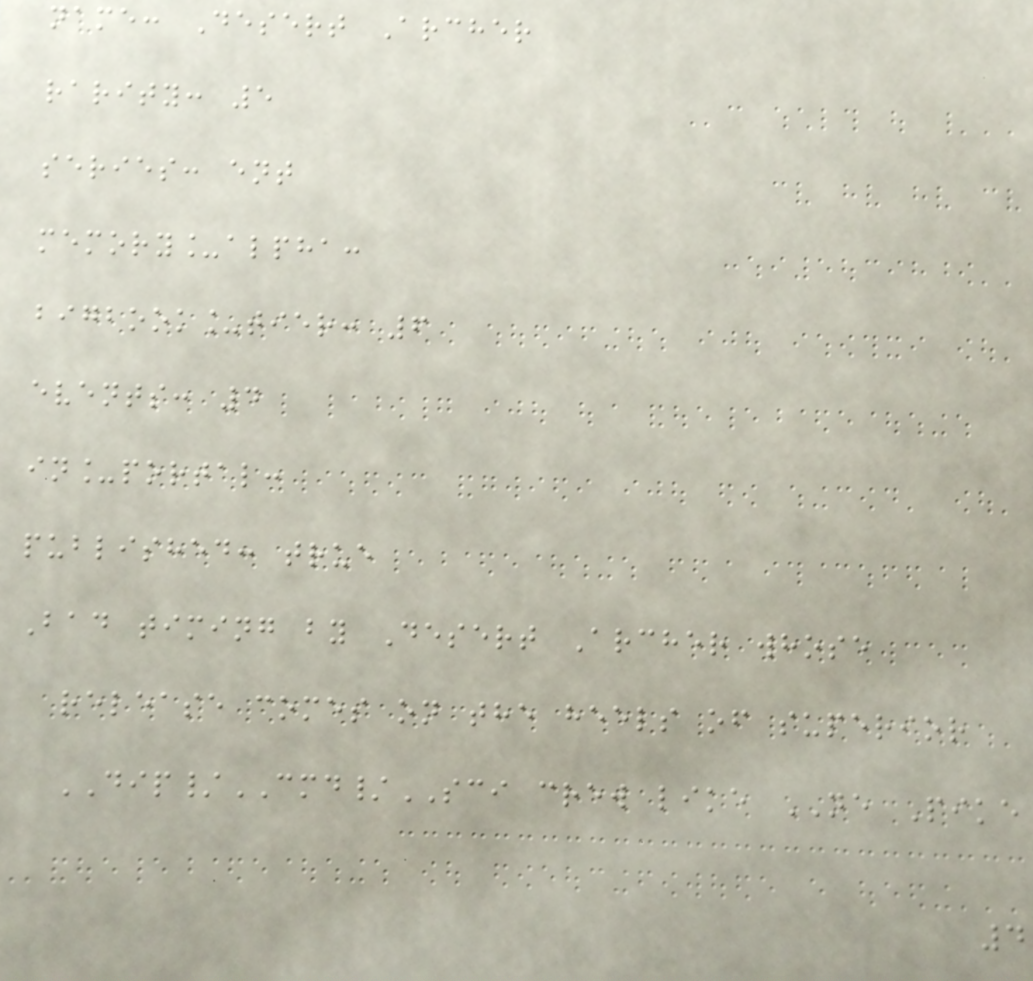name: Desert Archer
rarity: 5
series: ent
memory_alpha:
bigbook_tier: 6
events: 4
in_portal:
published: true
Bad timing by Desert Archer whose
release comes on the heels of superior
DIP/CMD/SCI crew like NE Pike
4
